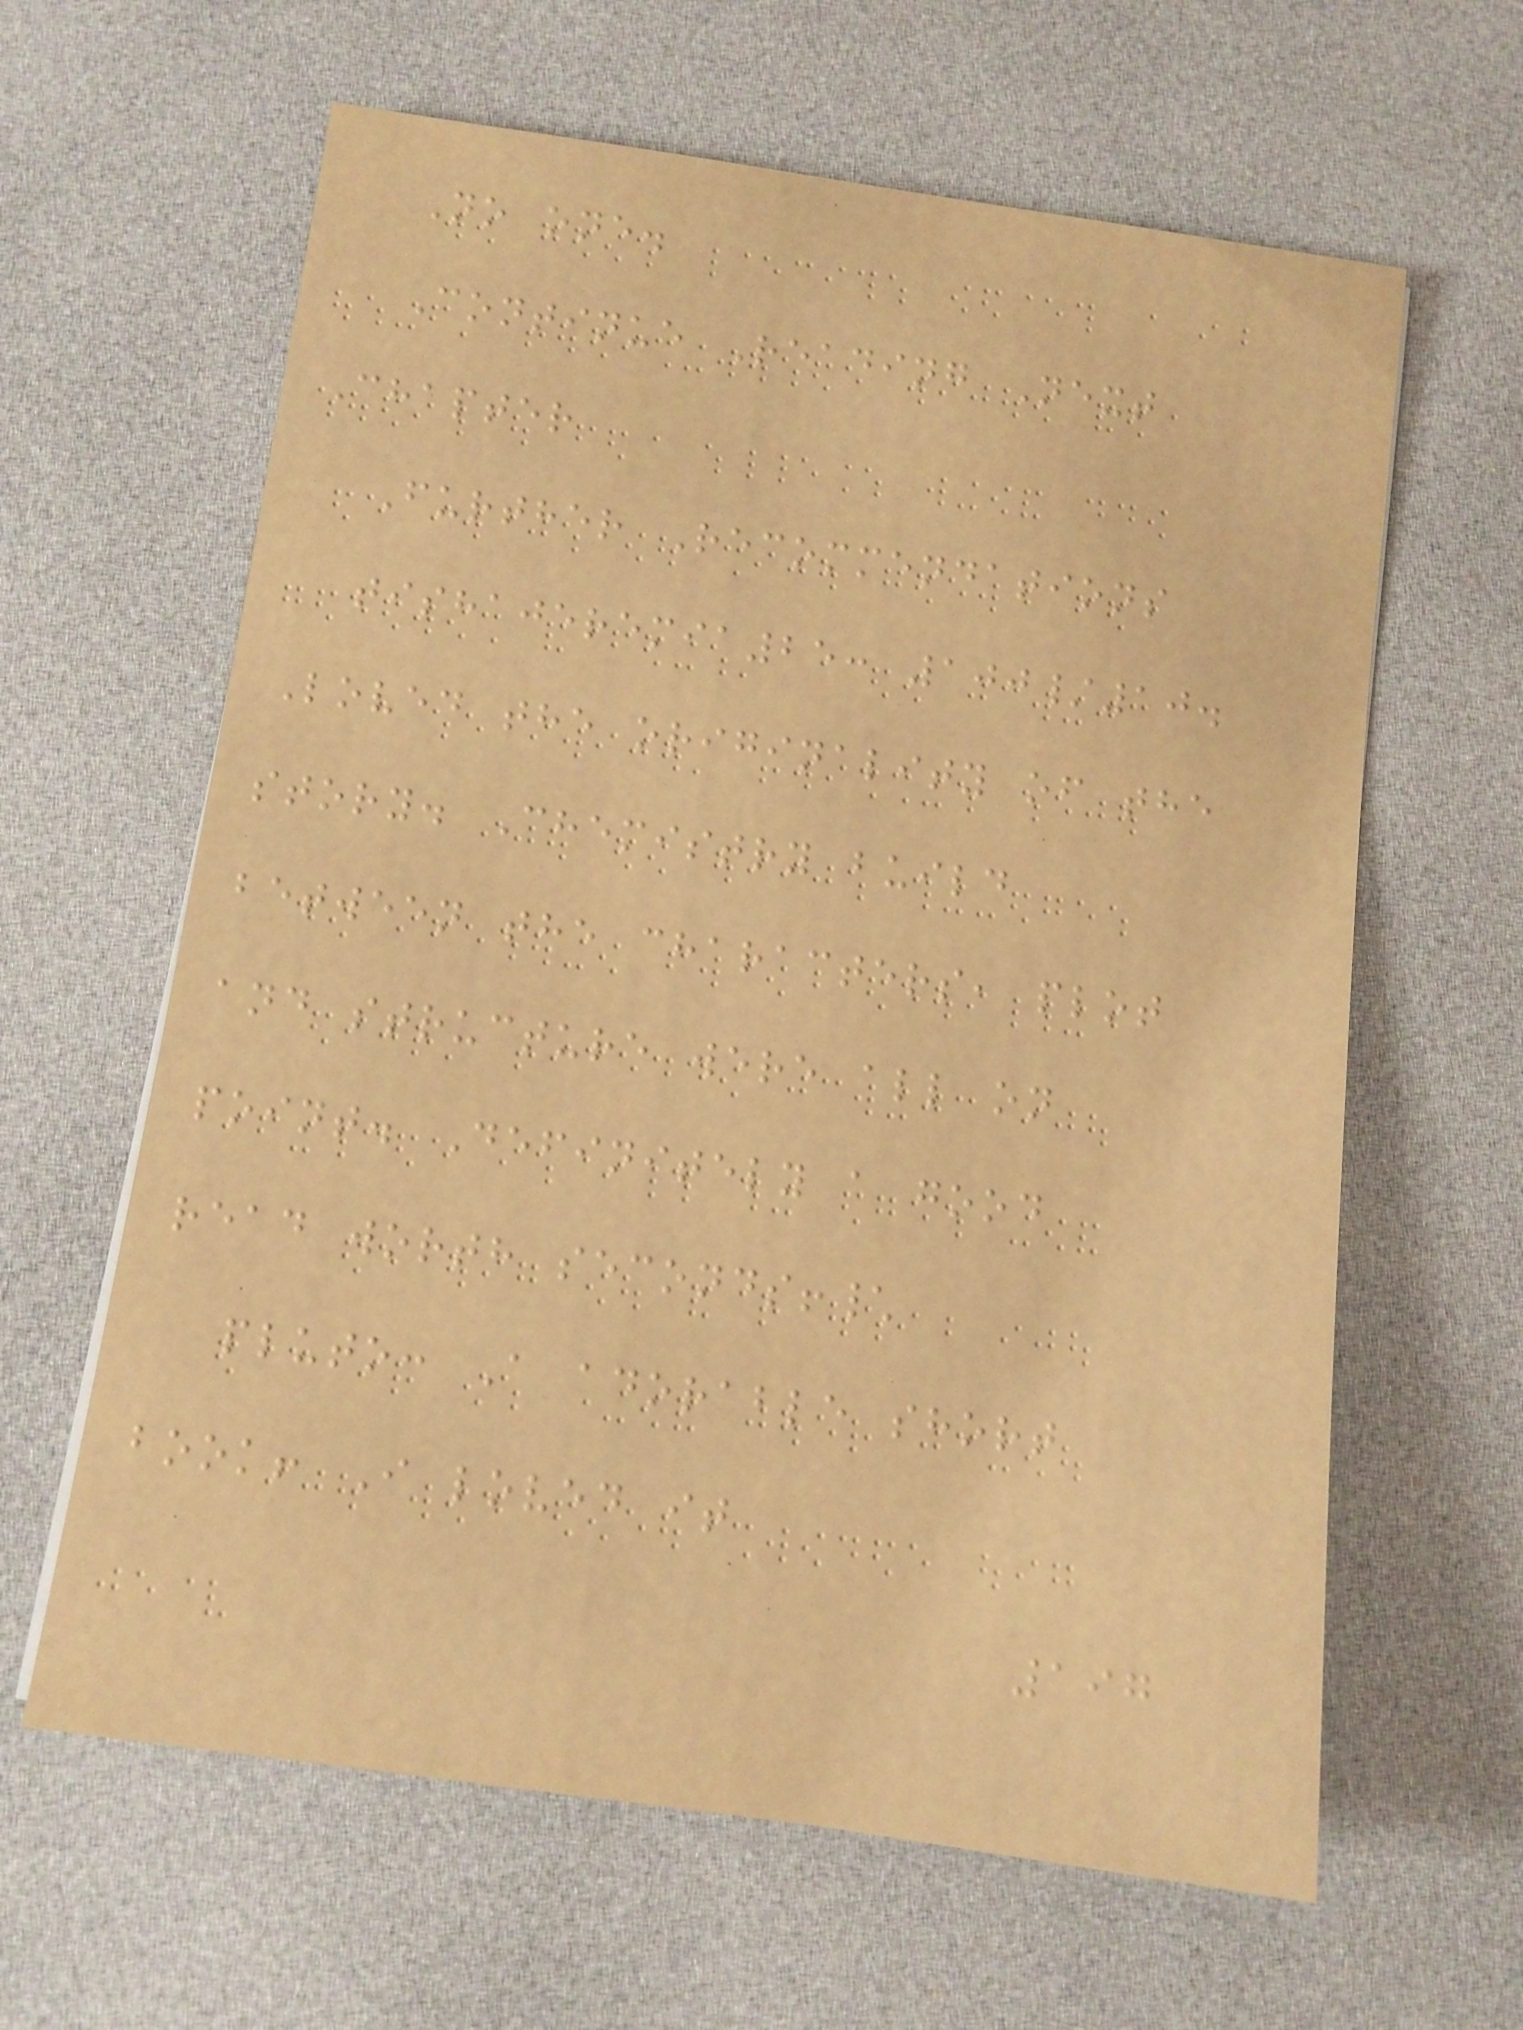No one.
Continue Reading Next
Chapter
Further Recommendations
tishajeremia25: 100/10.
Loved the originality of the
story. Chemistry build
between the characters, plot
and structure were all on
point. Definitely a good
read worth seconds!\
pluto: A adorable short
book! I loved it
197
